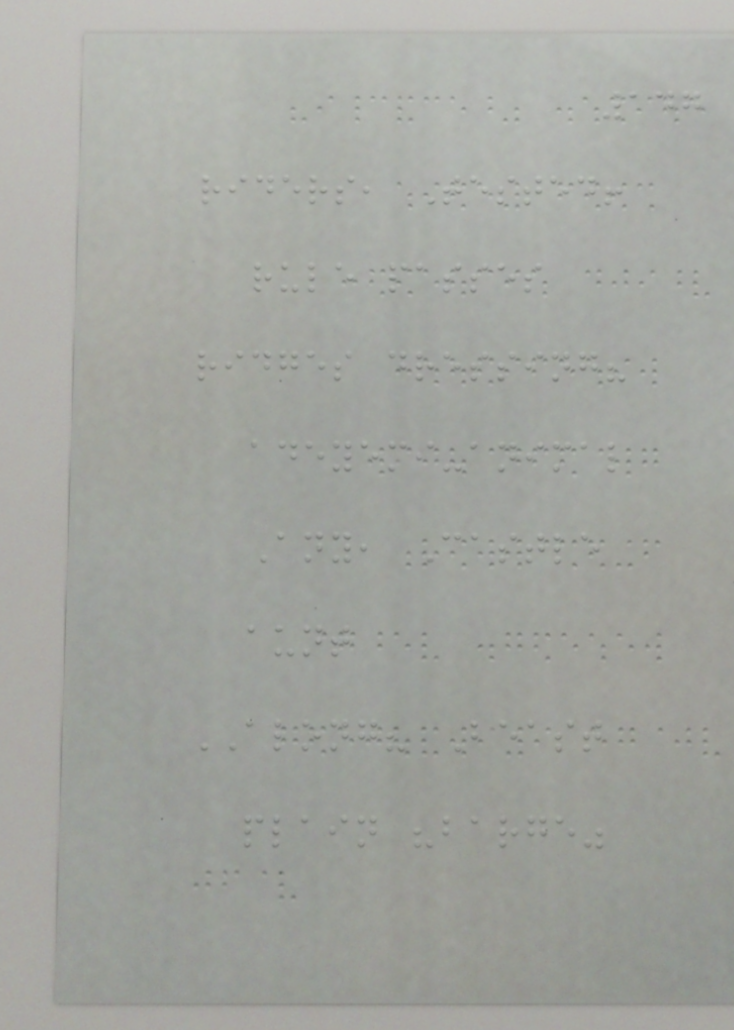147
riders, Tested!
rule passes
ridges dressing?
adeyemi-animal
Any, Castle
aunt
ALONG? Beast
plain "barge"
